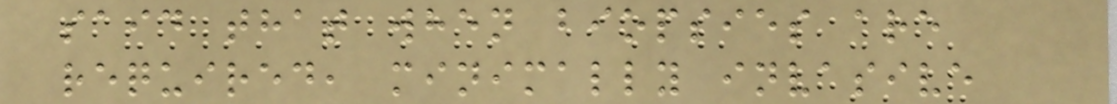said that when biopsies are
required, minimally invasive
